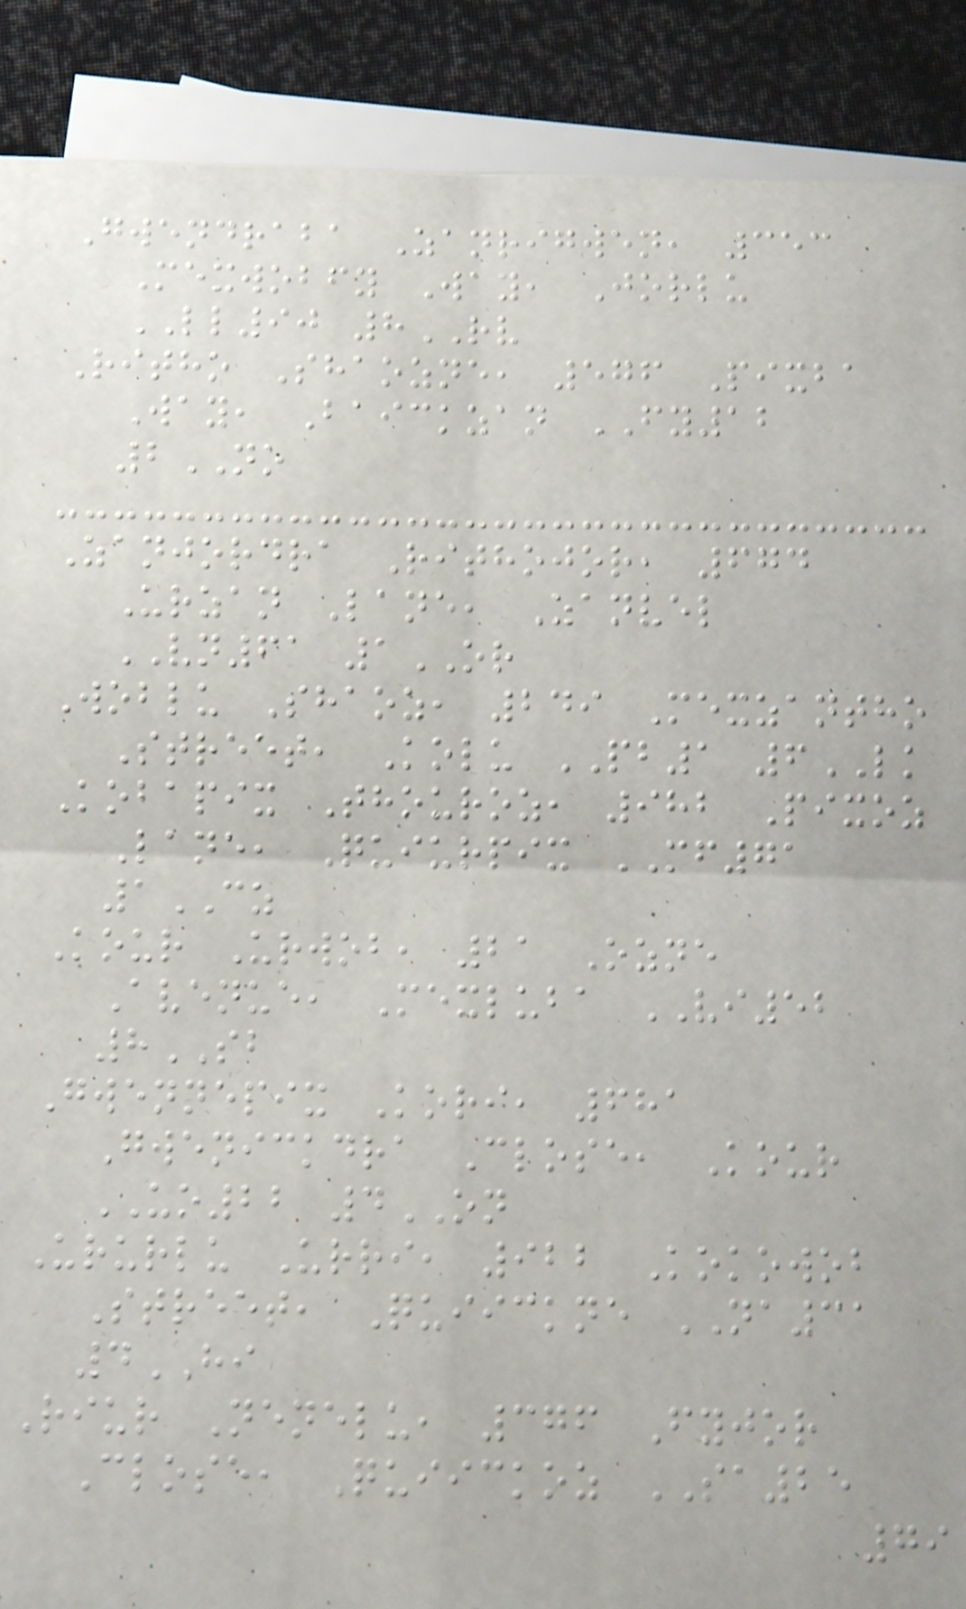Gwendraba Zanrigwen, 353
Mexwobfy Way, Jorlu
LL90 8RV
Ritho Shaozne, 576 Pixba
Way, Baickzan FY12
2NO
Zanjordra Rithojor, 674
Urzan Lane, Zanvel
VN61 1OR
Woblu Shaoz, 249 Mexzantho
Street, Kolu PB1 6LK
Kobapix Thouroz, 982 Pixoz
Lane, Quiurpix MF71
1CZ
Kour Urwob, 21 Ozne
Avenue, Mexluba VI52
8SB
Gwennepix Kori, 681
Gwenickdra Close, Kour
UO22 4ON
Ururlu Urri, 922 Kokowob
Street, Quiickne NA31
4HI
Riur Nenelu, 376 Fyjor
Close, Quiickoz SA25
79
